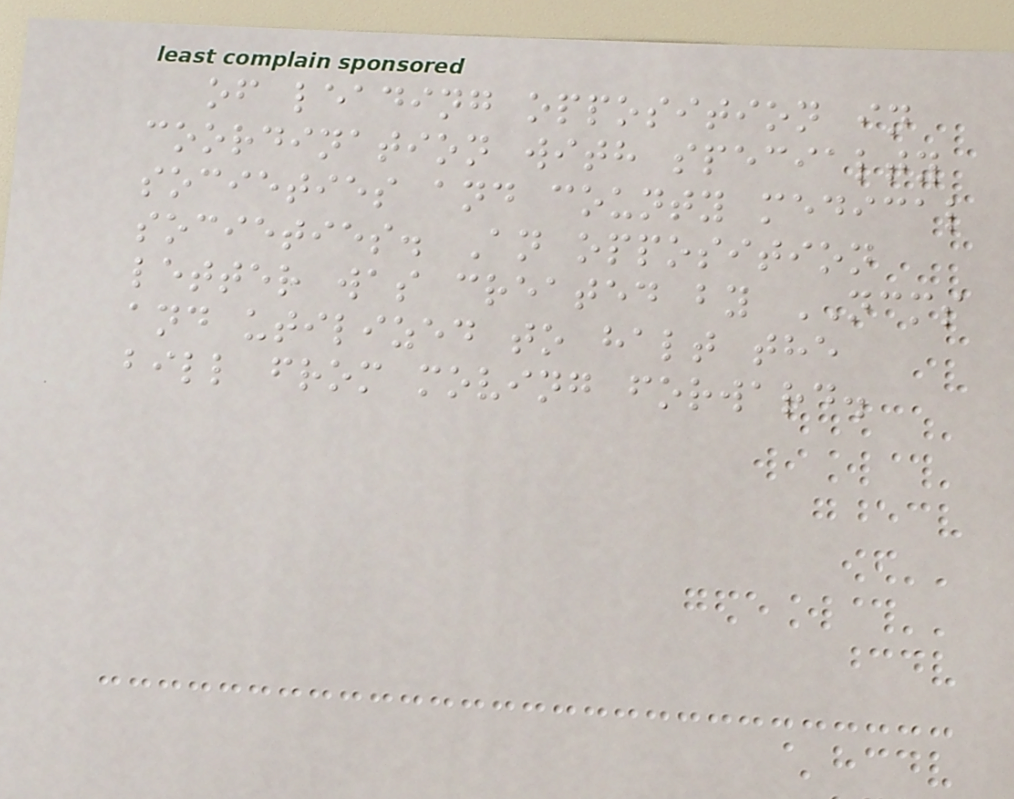of leading opposition in
coordination with specialty
societies and county medical
societies. An opposition
letter was created by NCMS
and utilized to halt the
bill from moving forward.
